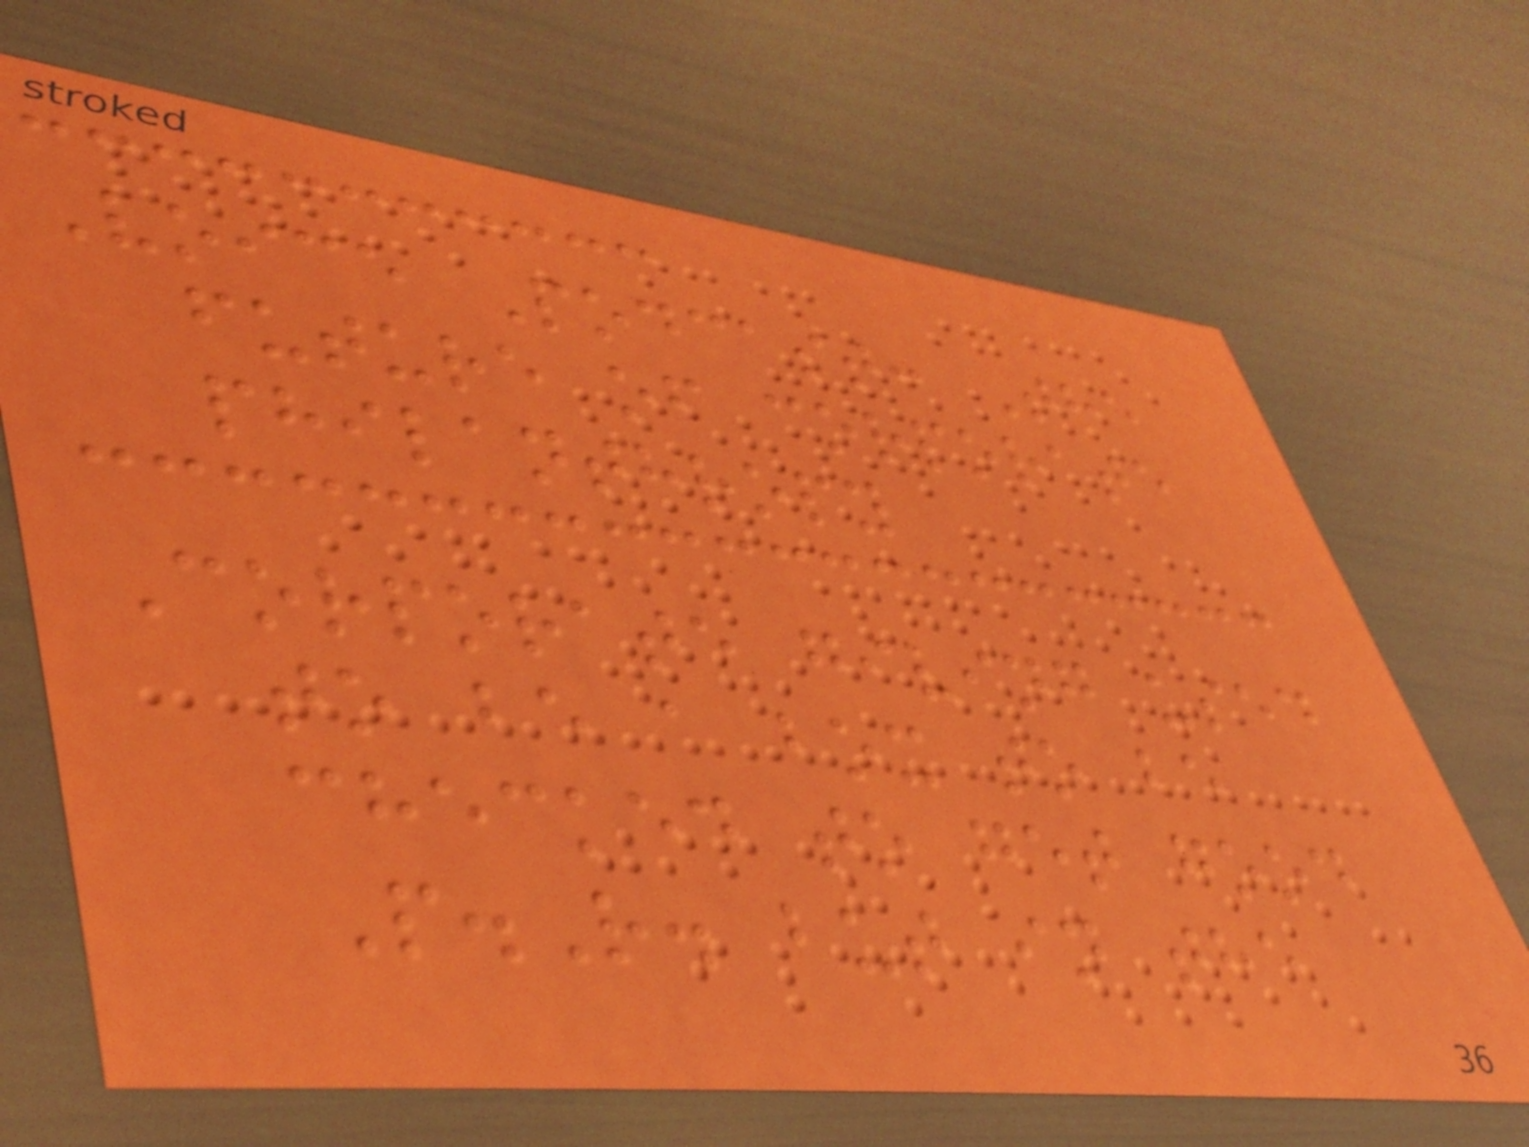Voice Podcast: The
future of corporate
philanthropy
Corporate giving used
to be a box to be
checked to get good
P.R. but in the
